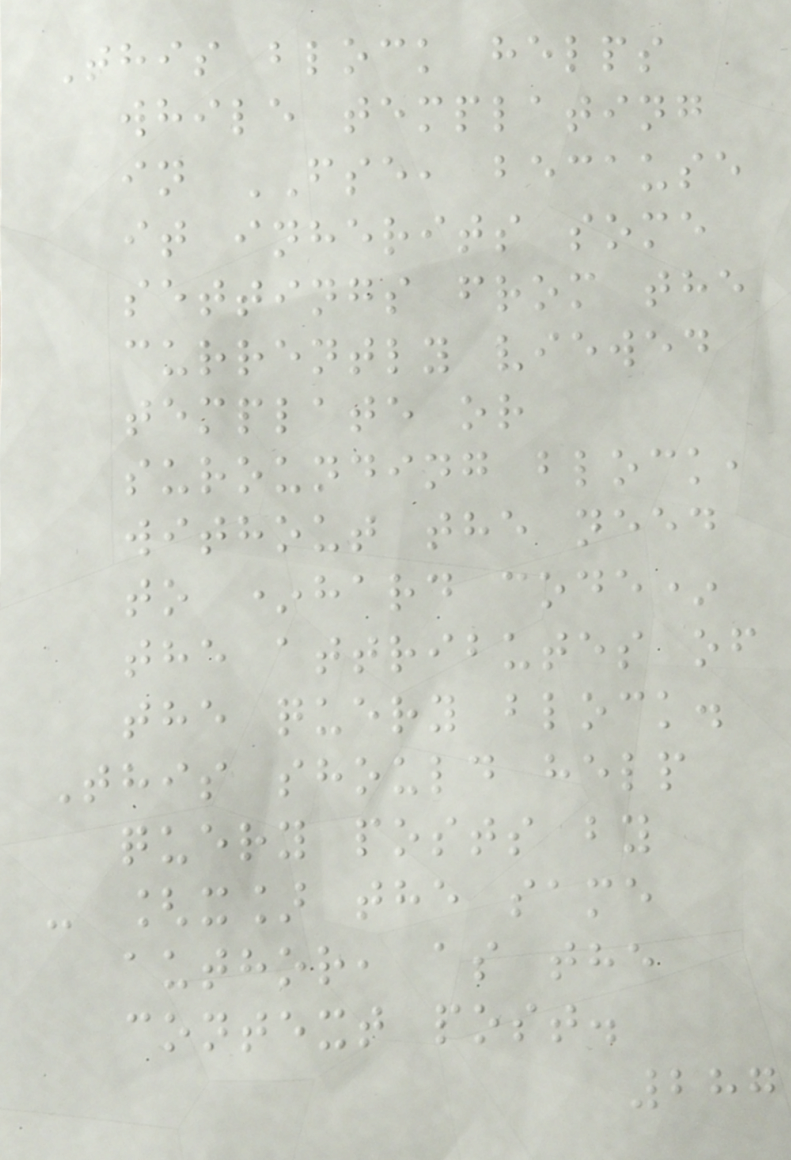This block helps
while templating
in FSE, because
it inherits some
settings from the
currently viewed
template or
surounding block,
without the need
to *hard code*
the attributes of
the query block.
This should help
query posts by
- [x] the same
author, as the
context post.
287
